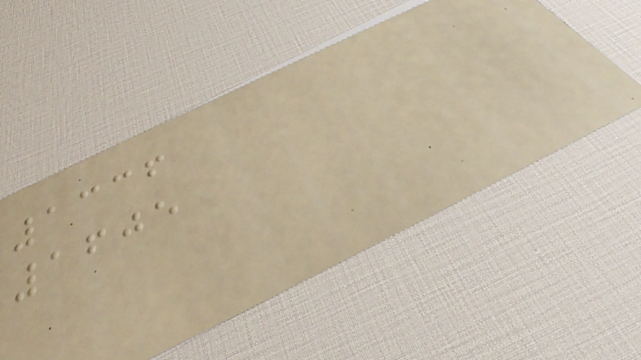1336
1605
